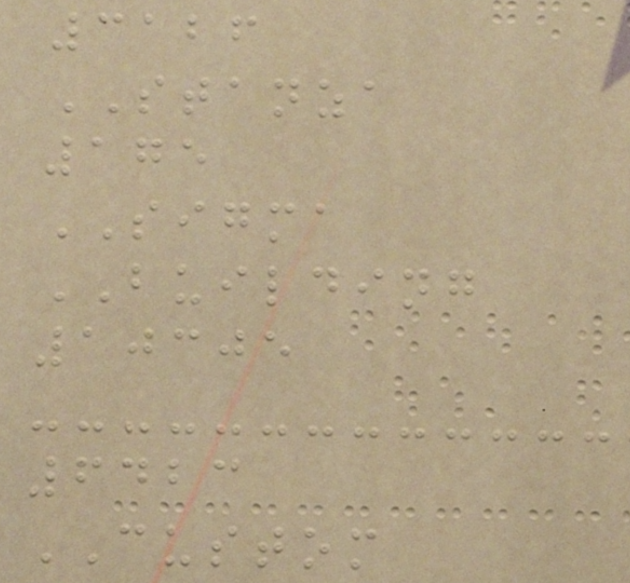3126
STANZA
175
SIGMA
BUILDING
10305
6423
CUSTOM
